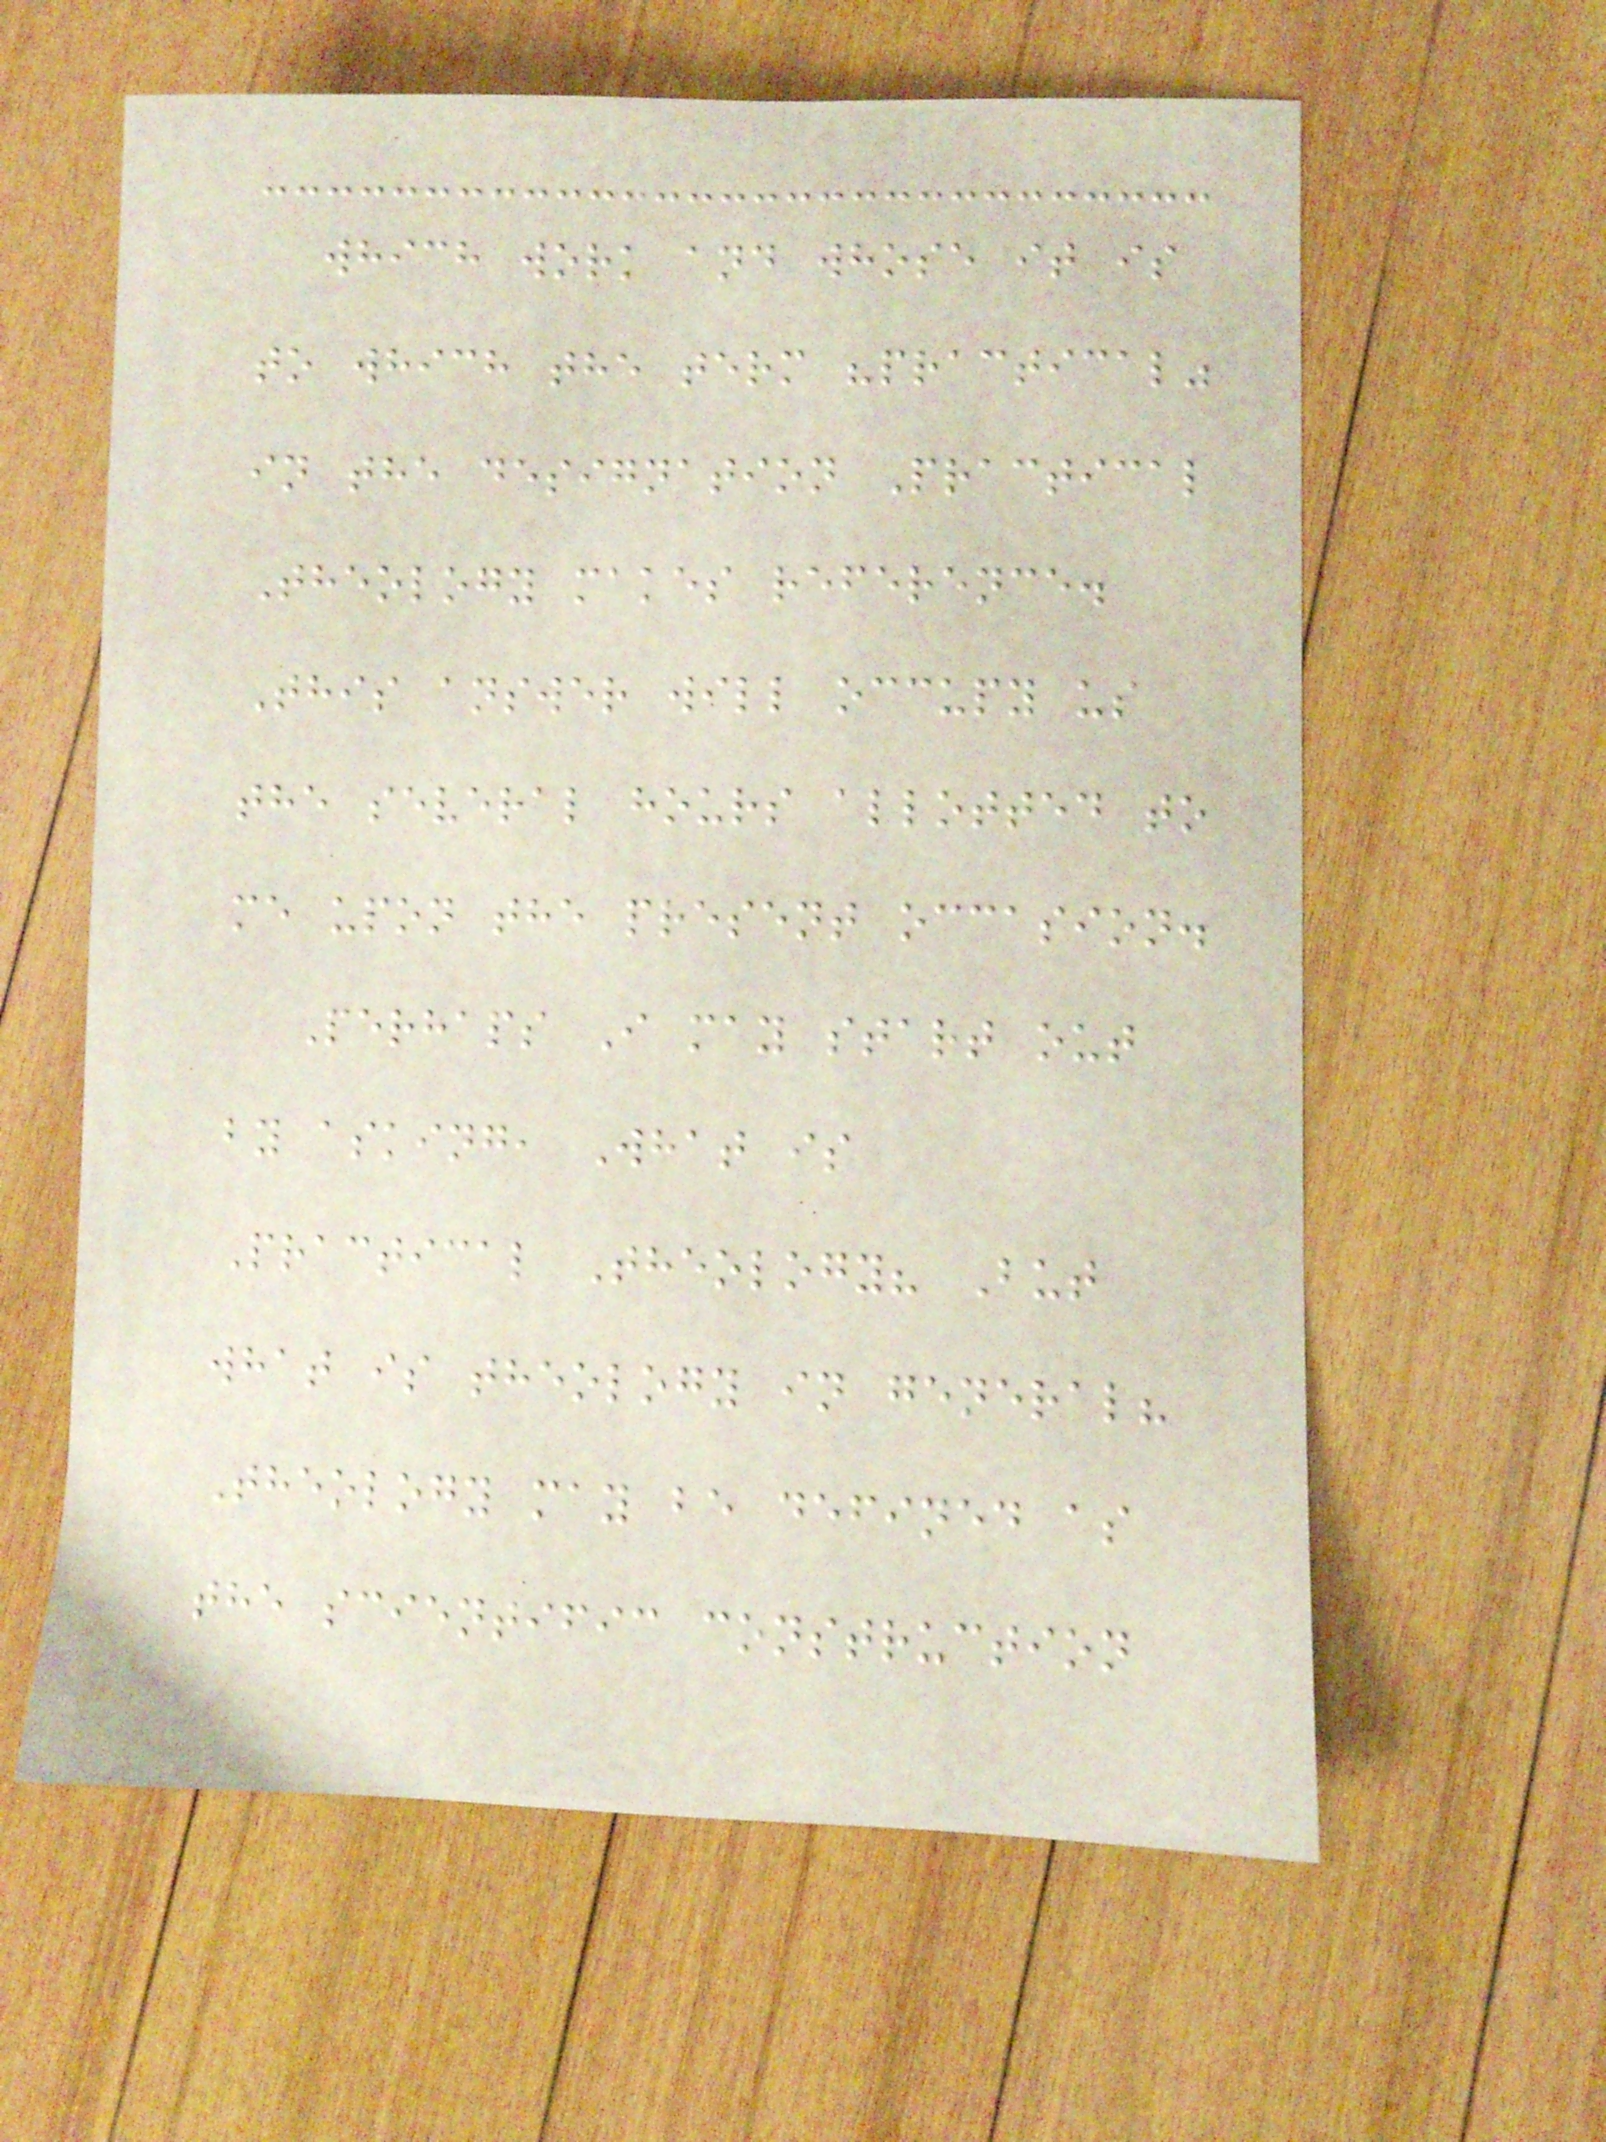which work and whose it is
to which the term "practical"
in the designation Practical
Theology makes reference.
This answer will occupy us
the several hours allotted to
me upon the present occasion.
Perhaps I may start out
by asking, What is
Practical Theology? But
what is theology in general?
Theology may be defined as
the scientific construction
